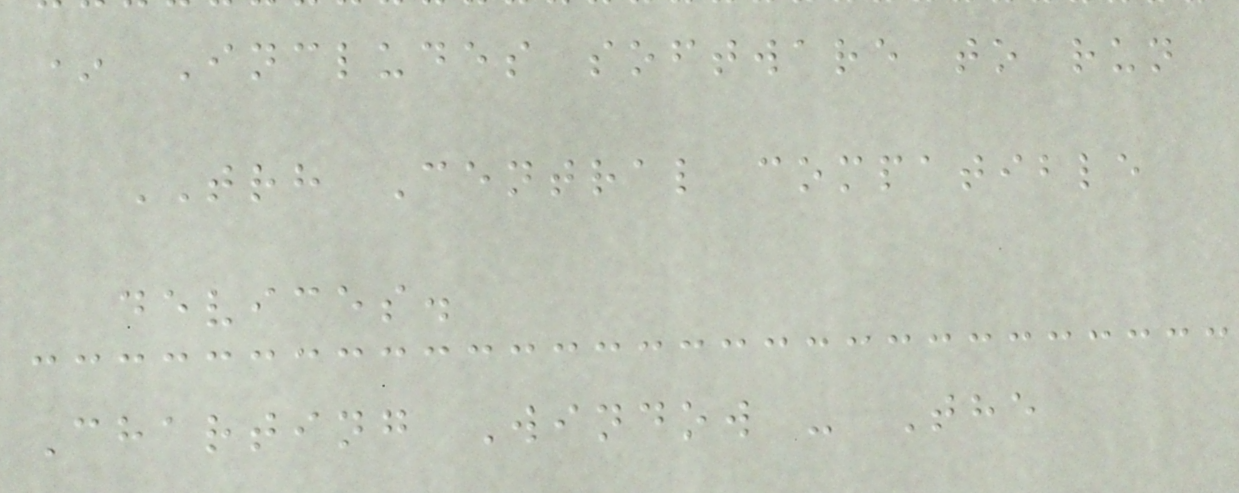* Includes software to run
TRH Central compatible
devices.
Charting Window - The
